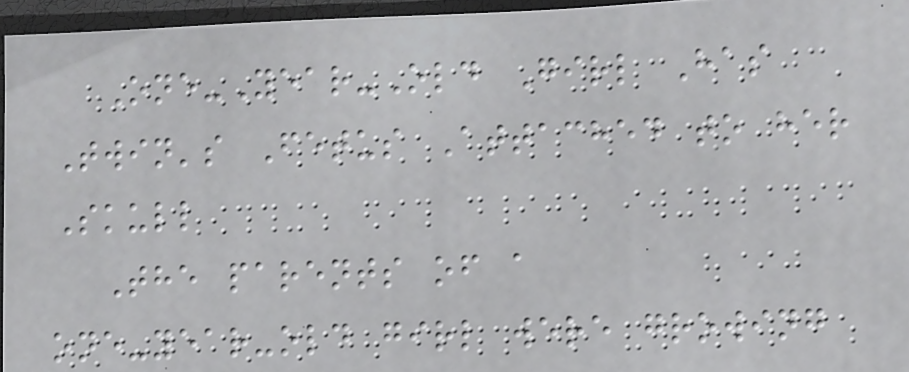One-Year-Old Girl Has
Twin's Fetus Attached to her
Skull
The parents of a
one-year-old girl were growing
